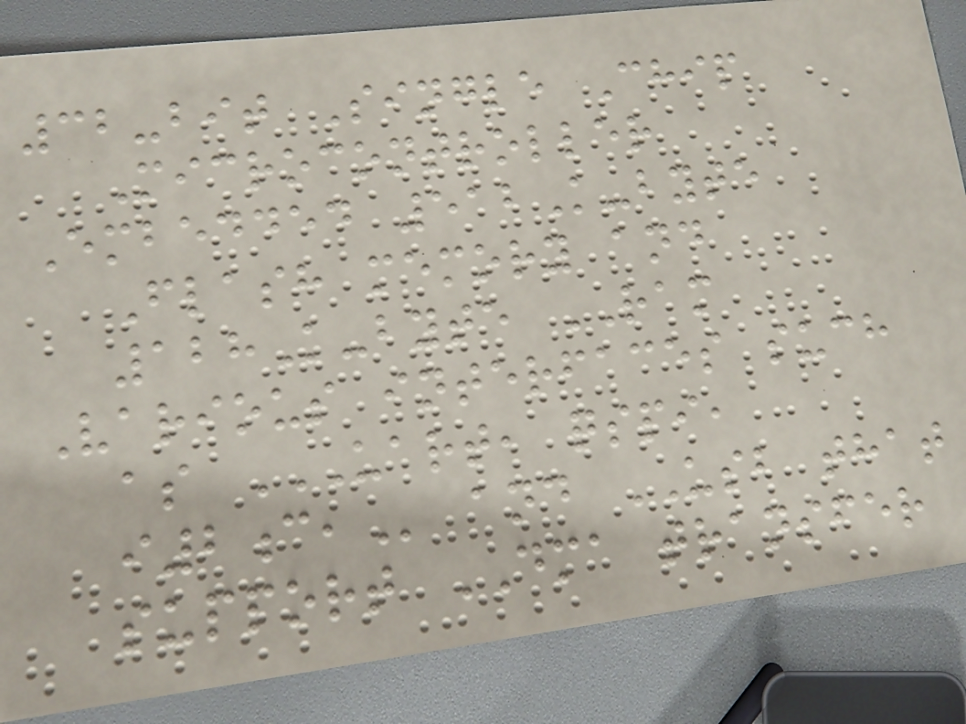32-bit Single Chip
Microcontroller
Embedded 512K-byte
Flash memory and
128K-byte RAM
Various interfaces such
as UART, QSPI,
I2C, and USB that
support DMA transfer
